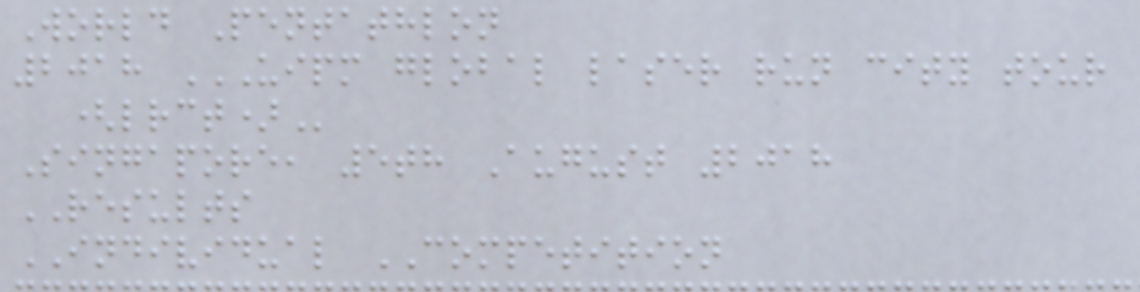World Pentathlon
2018 UIPM GLOBAL LASER RUN CITY TOUR
(LRCT)
Singapore, 5th August 2018
RESULTS
INDIVIDUAL COMPETITION
